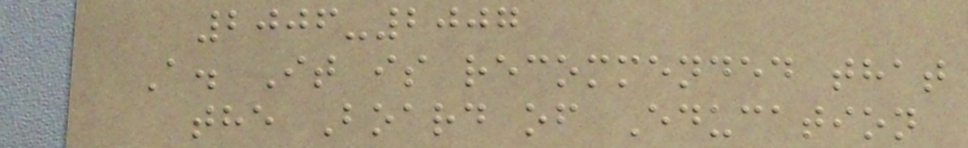2006-2007
A. It is recommended that
the Board of Education
